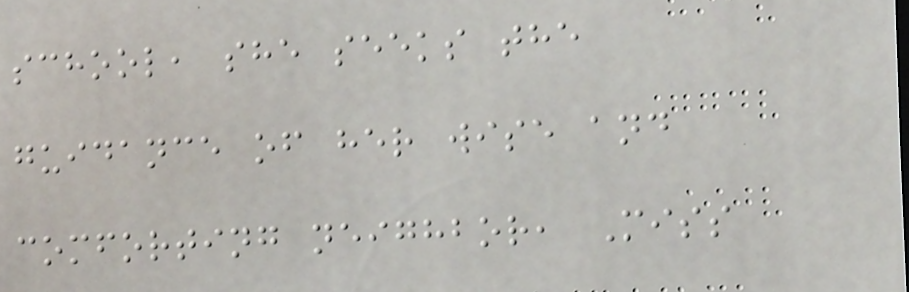school, she seeks the
guidance of her wise and
comforting neighbor, Miss
